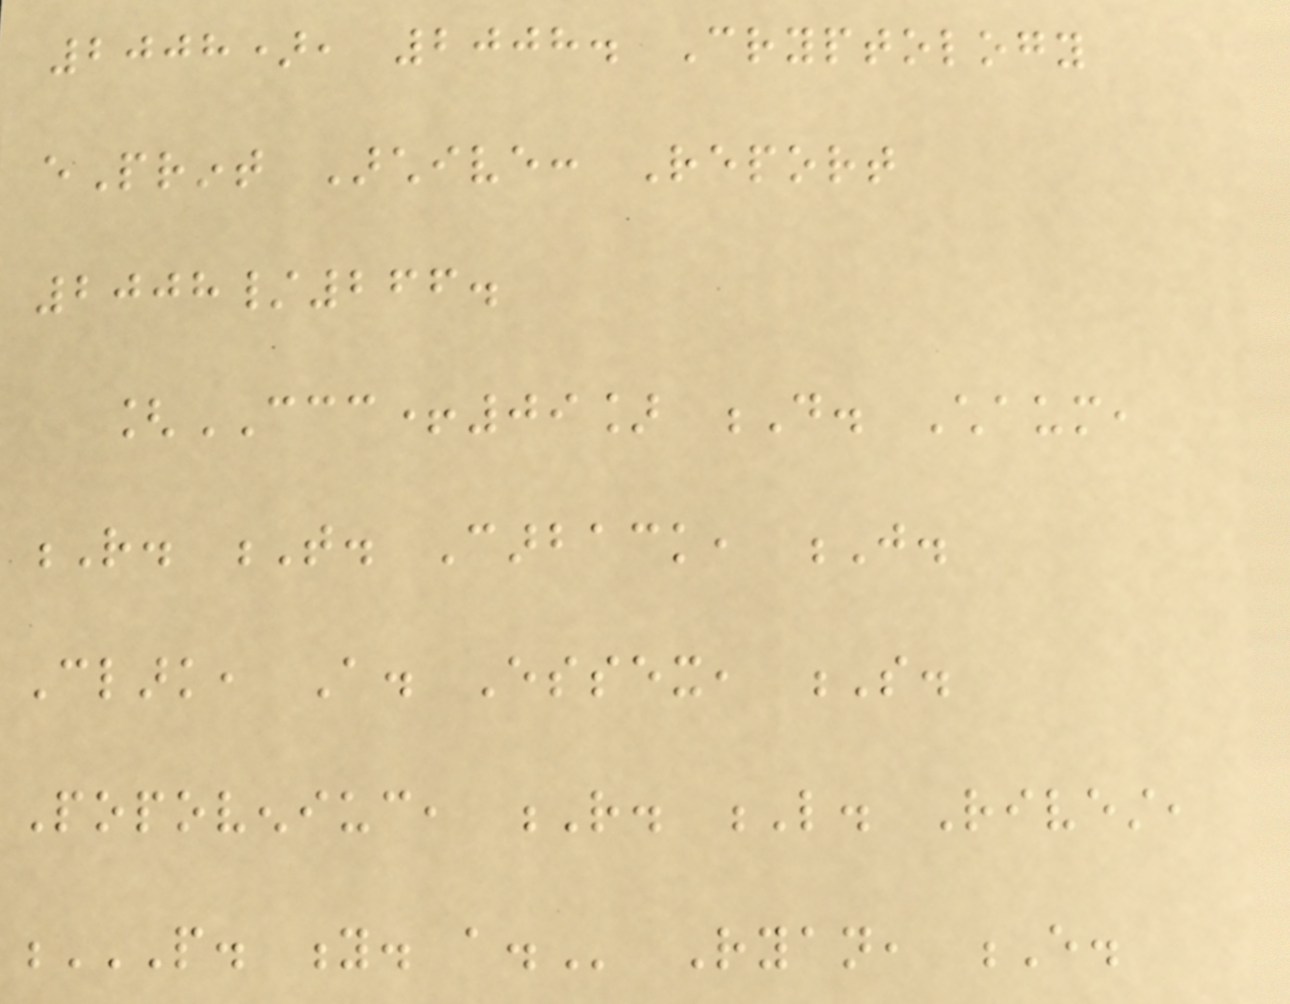2008), 2008. Cryptology
ePrint Archive: Report
2008/266.
[CCC+09] D. Chaum,
R. T. Carback, J.
Clark, A. Essex, S.
Popoveniuc, R. L. Rivest,
P. Y. A. Ryan, E.
